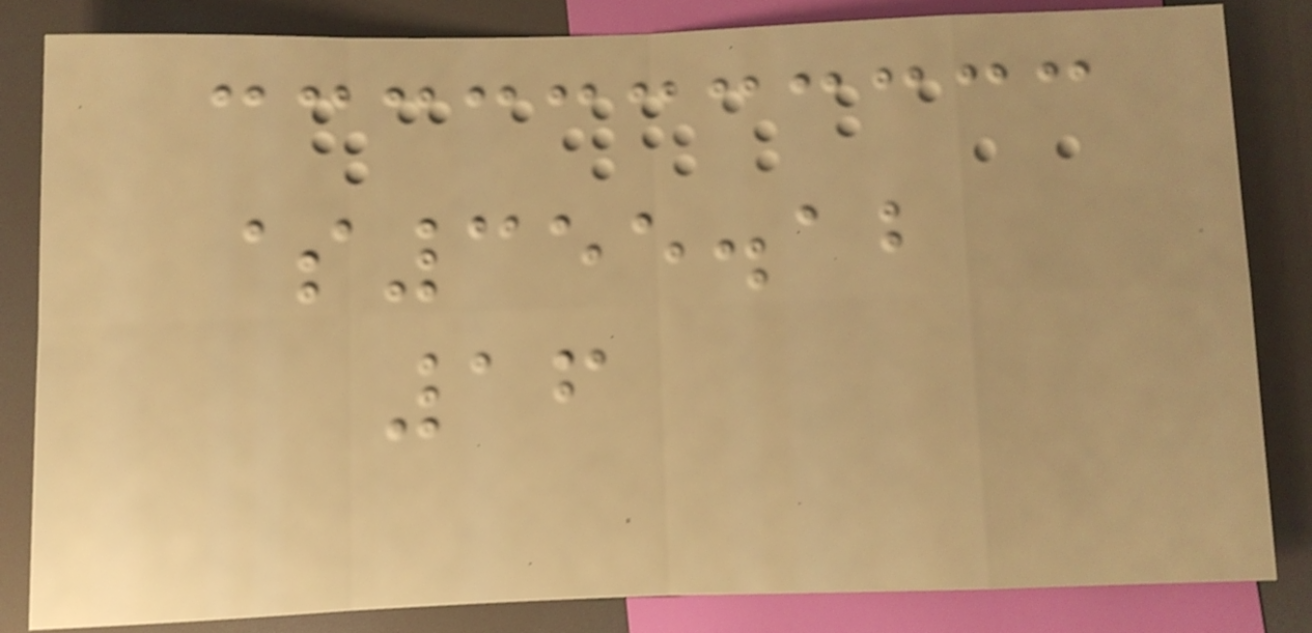$355.12
16
